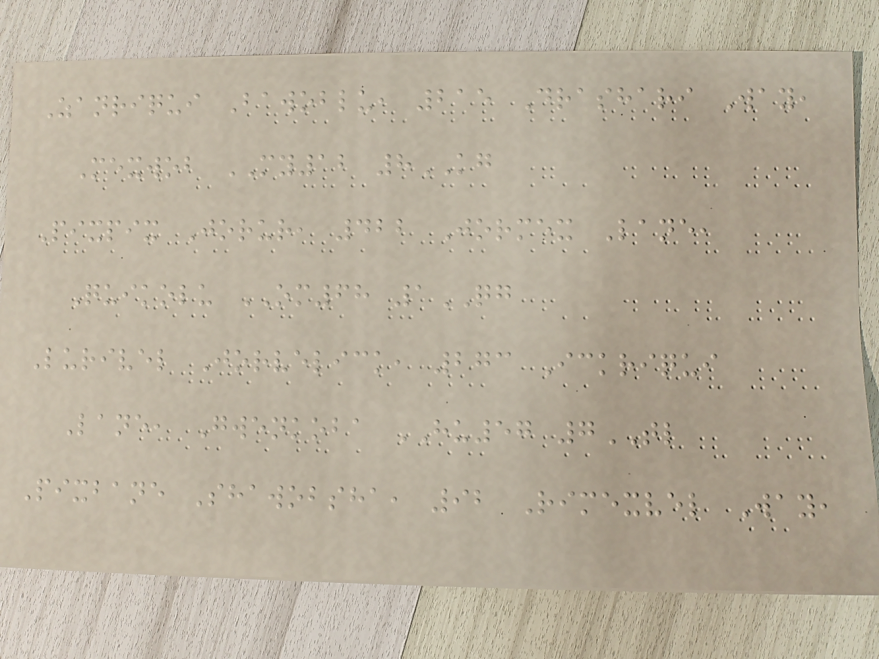Zanriqui Bawoblu, 215 Drashari Way,
Mexwob MY12 8KG
Pixpix Jorur, 422 Jormex Lane,
Quikolu OM68 1QG
Lurivel Jorvelick, 273 Ickriqui
Lane, Gwenkoba HU57 7TL
Pixbane Shawobsha, 92 Rimexvel Way,
